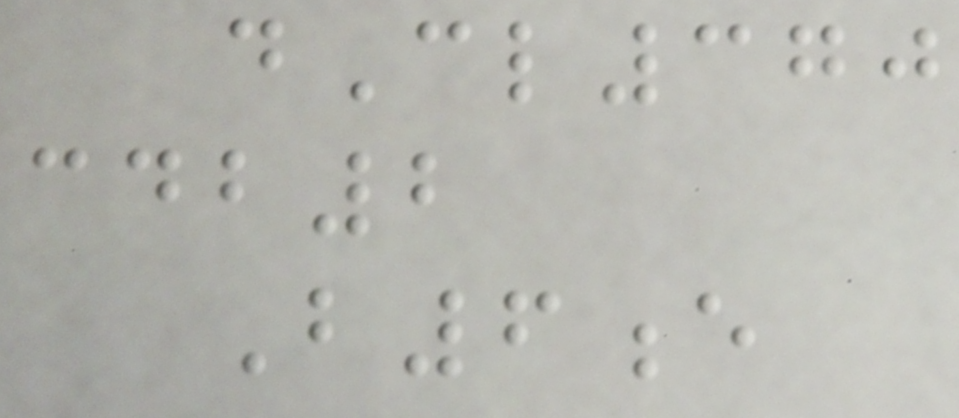dCl370
cdb2
B6e
